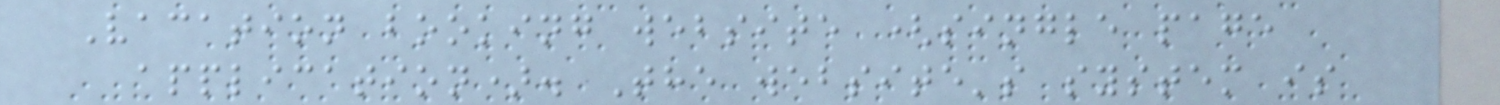Vacation booking website (single page
application). The website's system is
